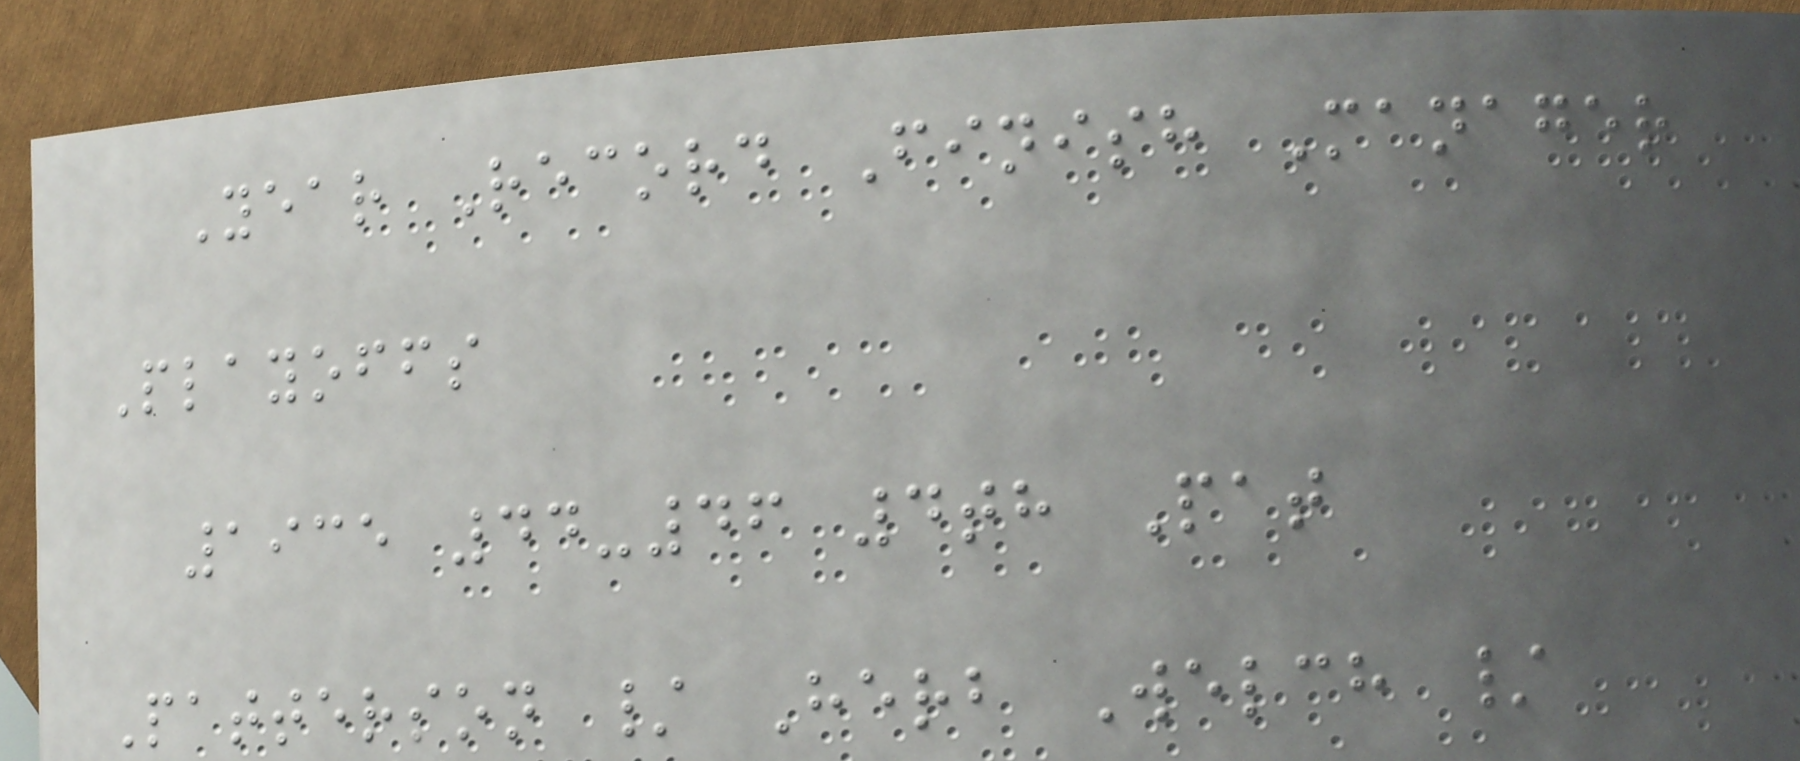Year Record Finish Manager
Playoffs
1935 44-46 4th Pat
Patterson / Herb Welch /
